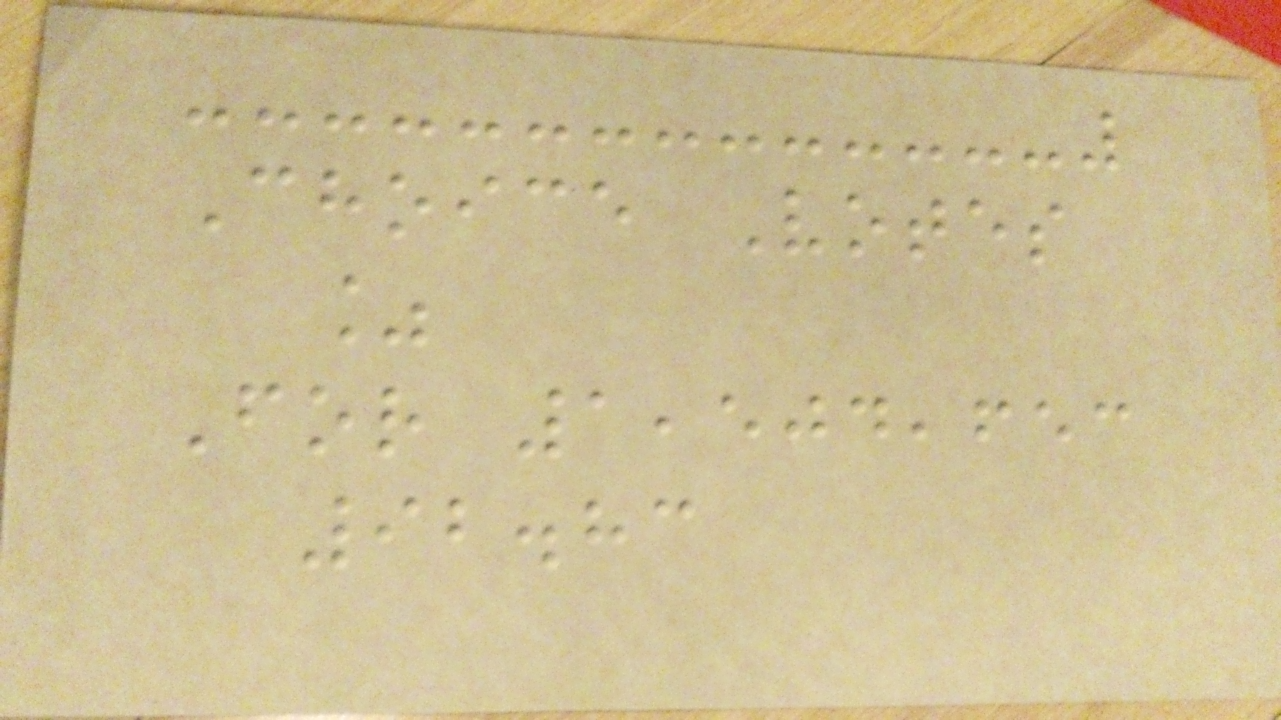Choice Votes
%
For 1,504,653
92.83
